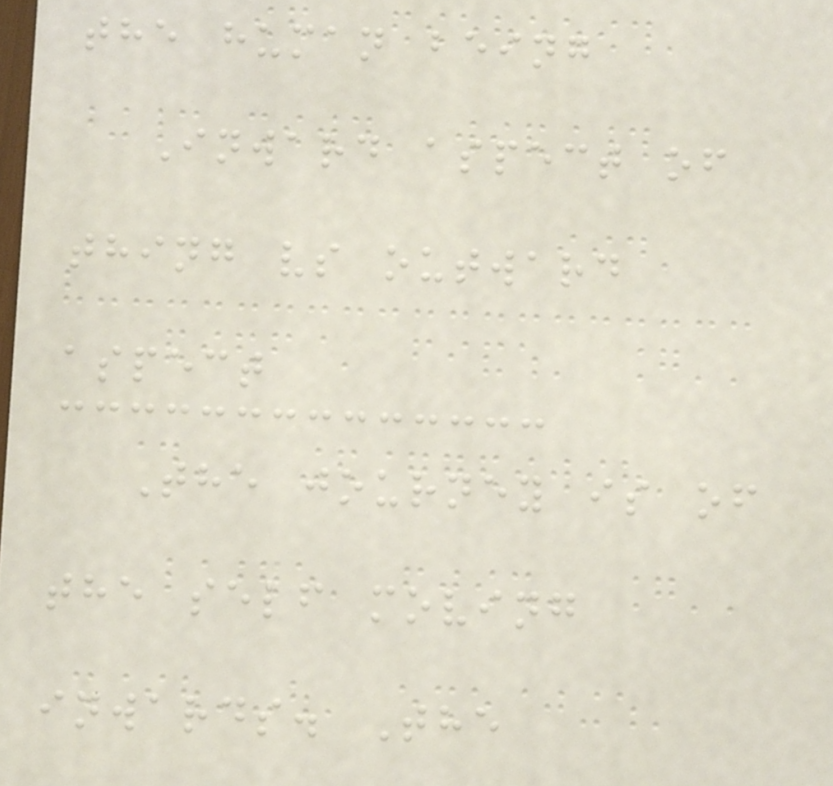the human being
Inward aspect of
thing vs outward
aspect
The journey is of
the self moving
inwards. The
